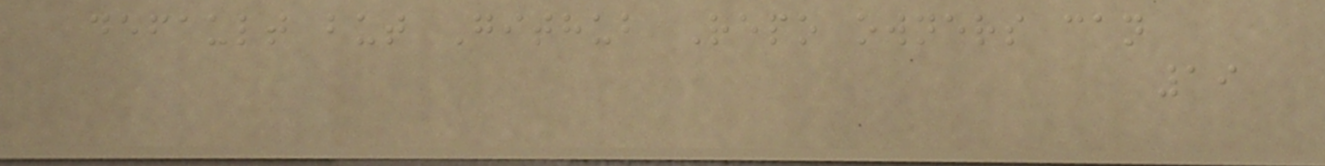default but Github Repo owners can
19
